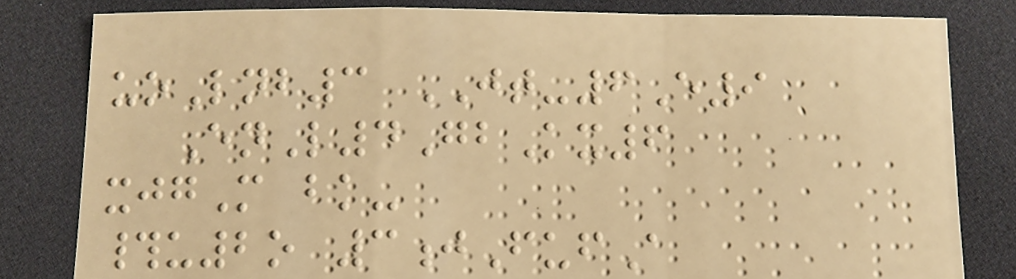uoLnb3 JT-6E9
EnL4GbKx6
xjgM bk-
#u2o 3jFufA
